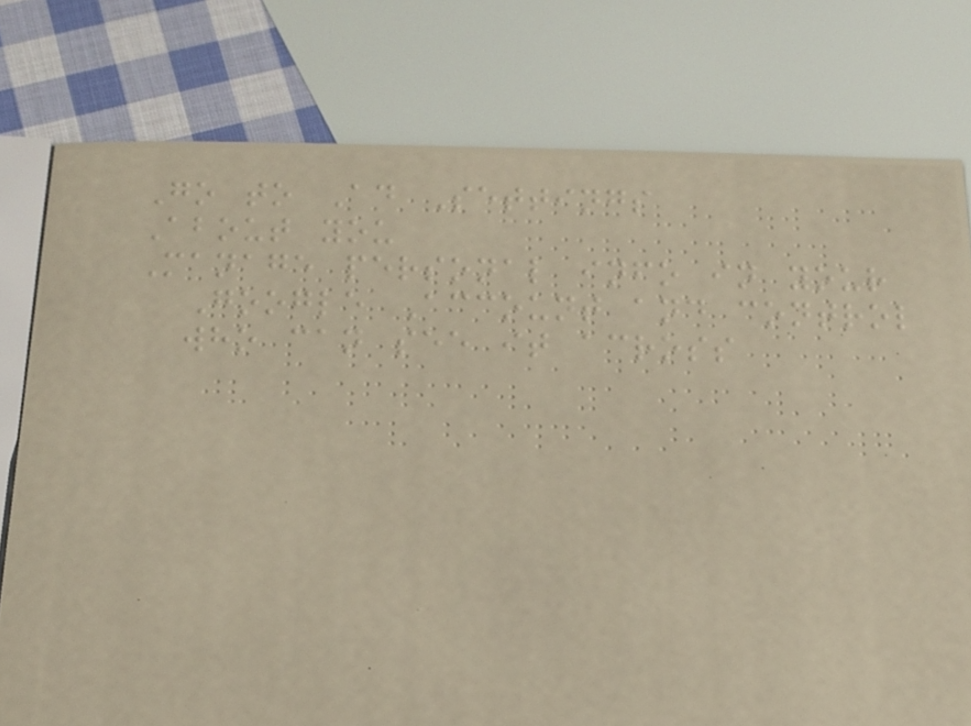Go to Ad Settings
About you
Manage personal info in your
Google Account and control
who can see it across
